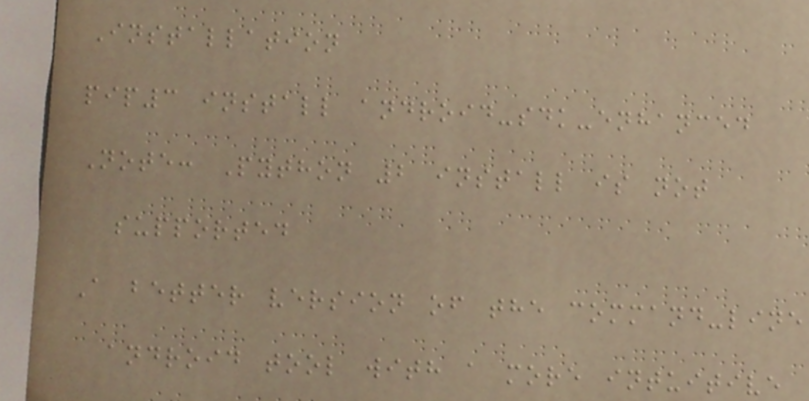Installation
pip3 install android-sdk-enhanced
Note: Python 2 install is not
supported
A better version of the command-line
android tool with a more intuitive
